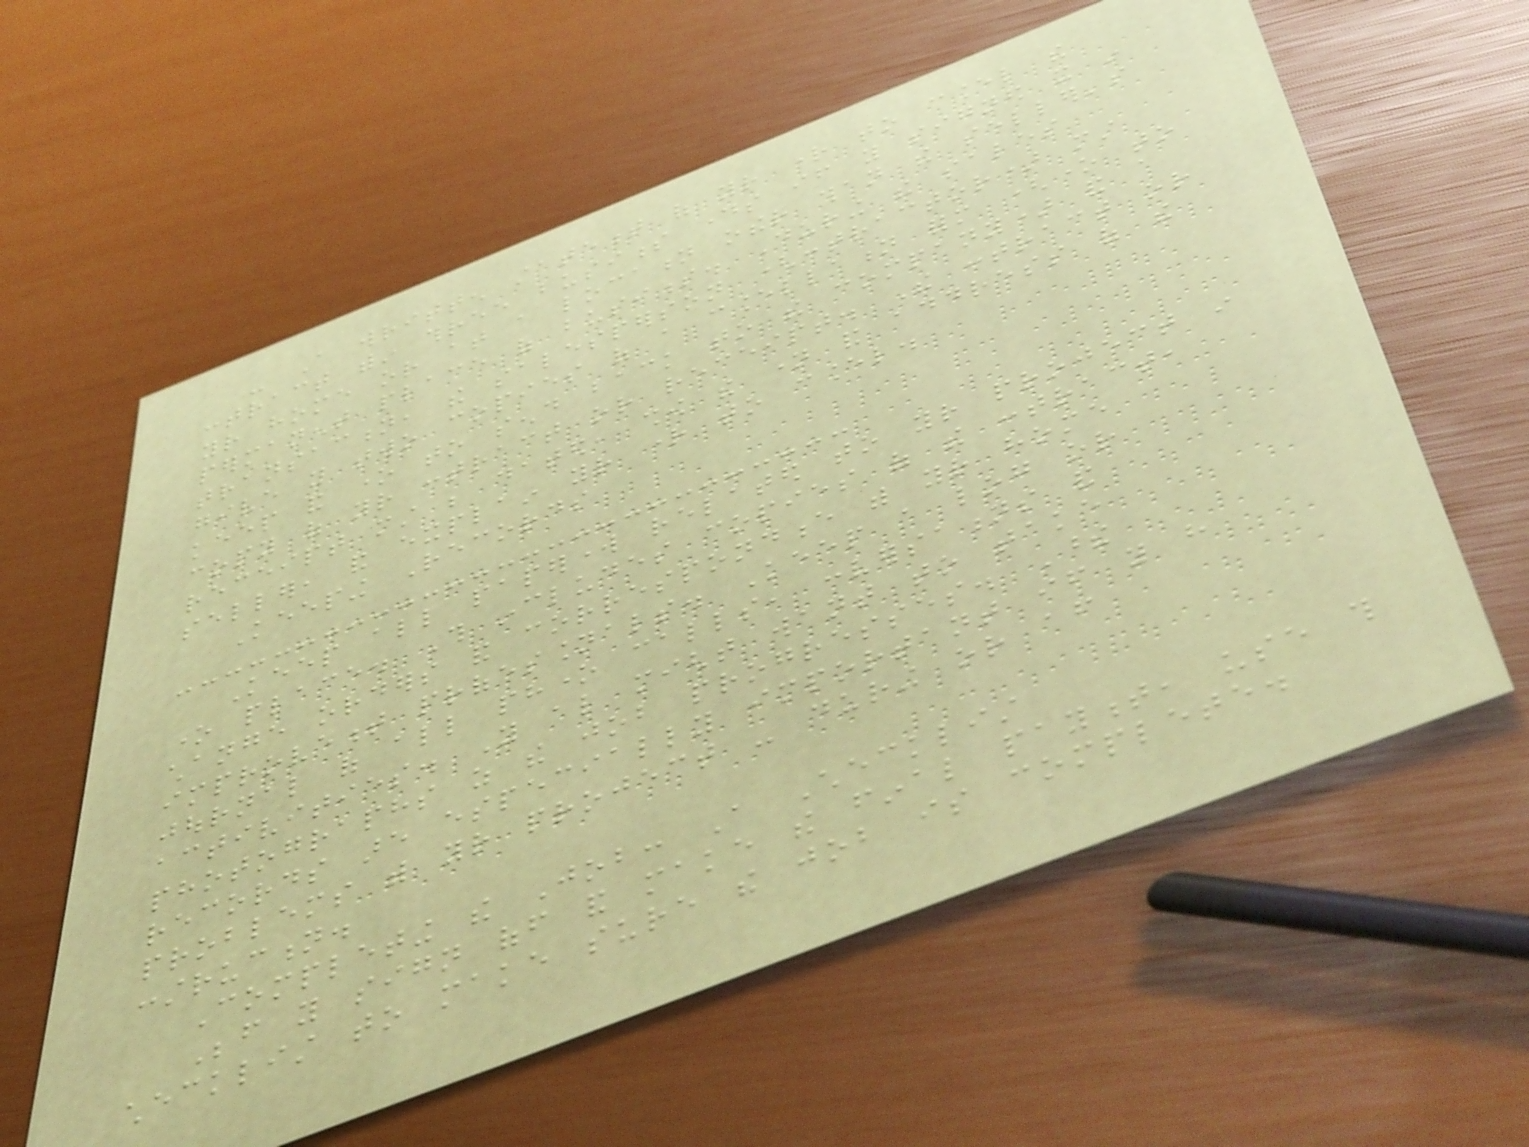- A written statement of your right to cancel the
contract within three business days if you signed it in
your home or at a location other than the seller's
permanent place of business. During the sales
transaction, the salesperson (contractor) must
give you two copies of a cancellation form (one to
keep and one to send back to the company) and a
copy of your contract or receipt. The contract or
receipt must be dated, show the name and address of the
seller, and explain your right to cancel.
Keeping Records
Keep all paperwork related to your project in
one place. This includes copies of the contract,
change orders and correspondence with your home
improvement professionals. Keep a log or
journal of all phone calls, conversations and
activities. You also might want to take
photographs as the job progresses. These
records are especially important if you have
problems with your project - during or after
construction.
Completing the Job: A Checklist
Before you sign off and make the final payment, use this
checklist to make sure the job is complete.
